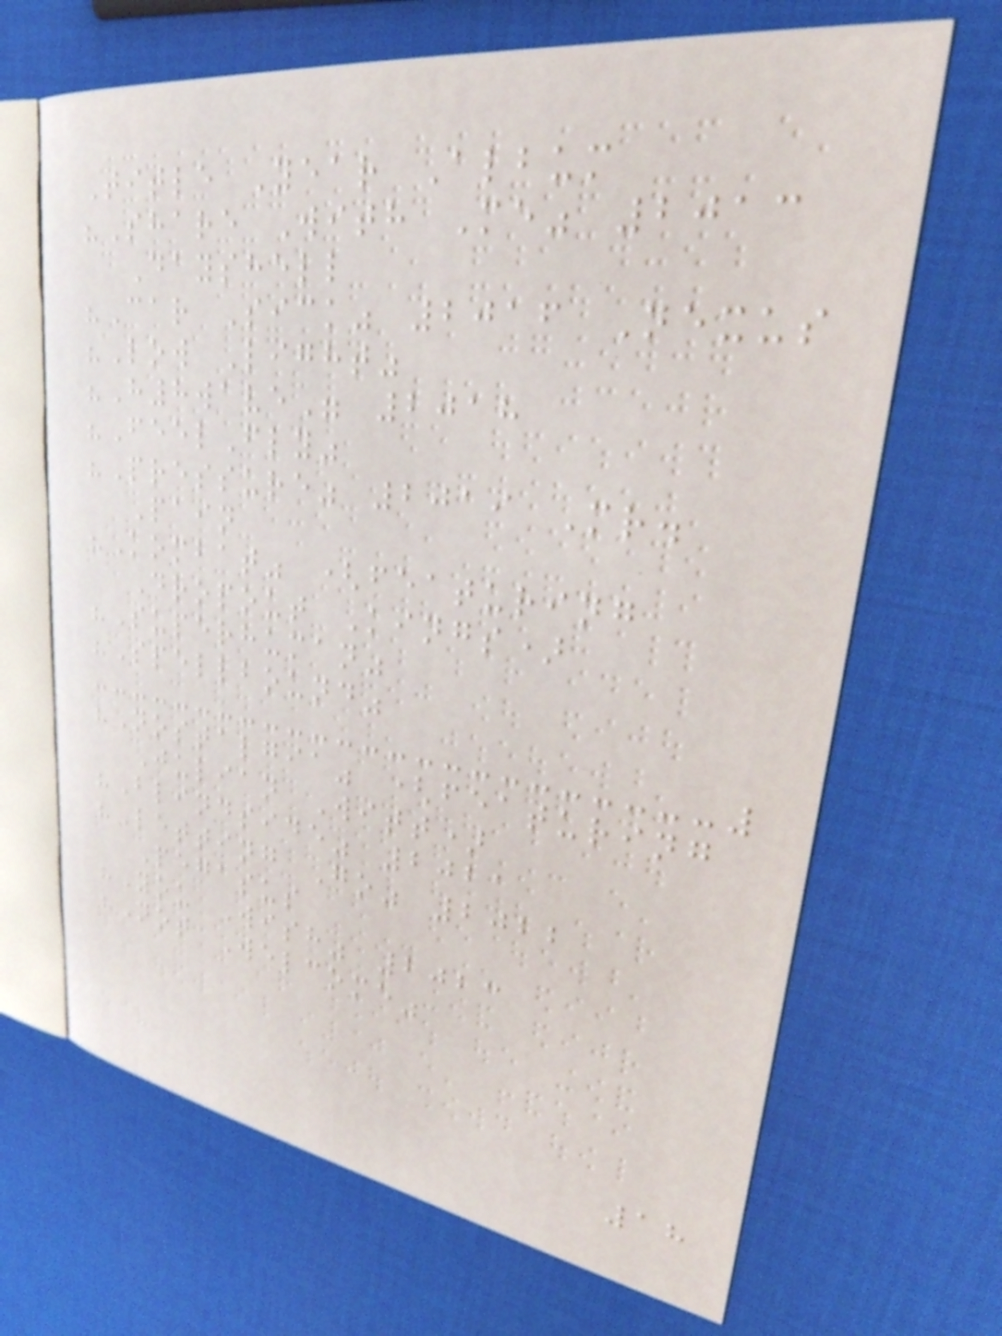Title Year Album
"Share With Me" 2013
Dayshell
"Car Sick" 2016 Nexus
"Low Light"
"H8wave" 2018
"FeelFly"
"Pressure" 2019 Mr.
Pain
"Kombat" (featuring
Dropout Kings)
"Superhuman"
"Spellbound"
"Nostalgia" (featuring
Julian Witt)
"Blindside" 2021
"Letting Go" 2022
Pegasus
"You Wish" 2023
"Not Welcome"
18
